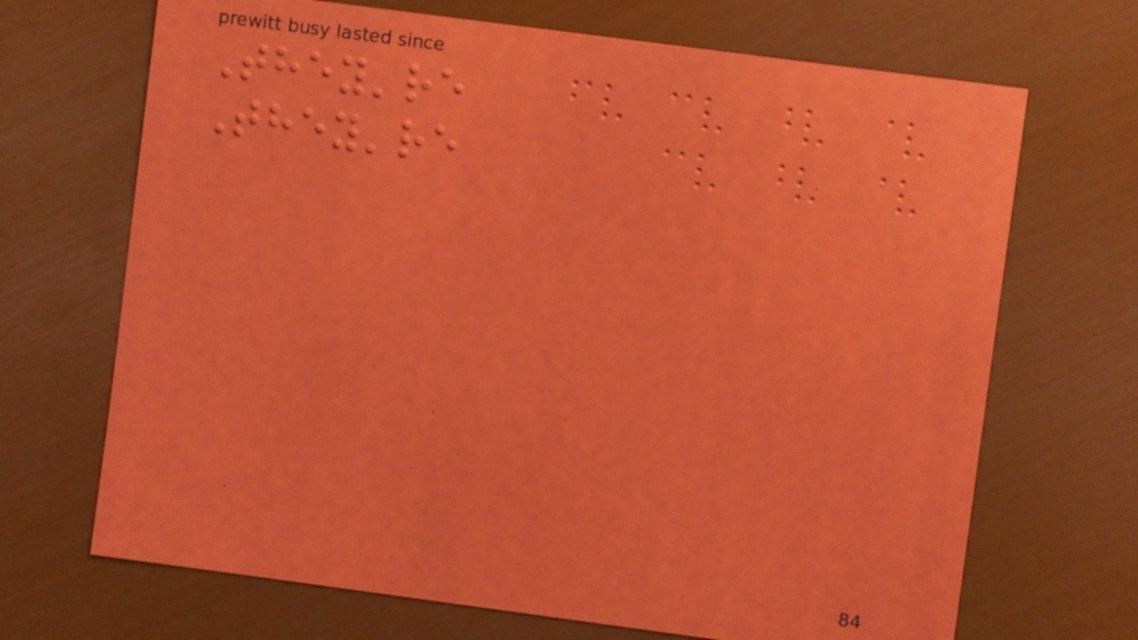They're
They're
